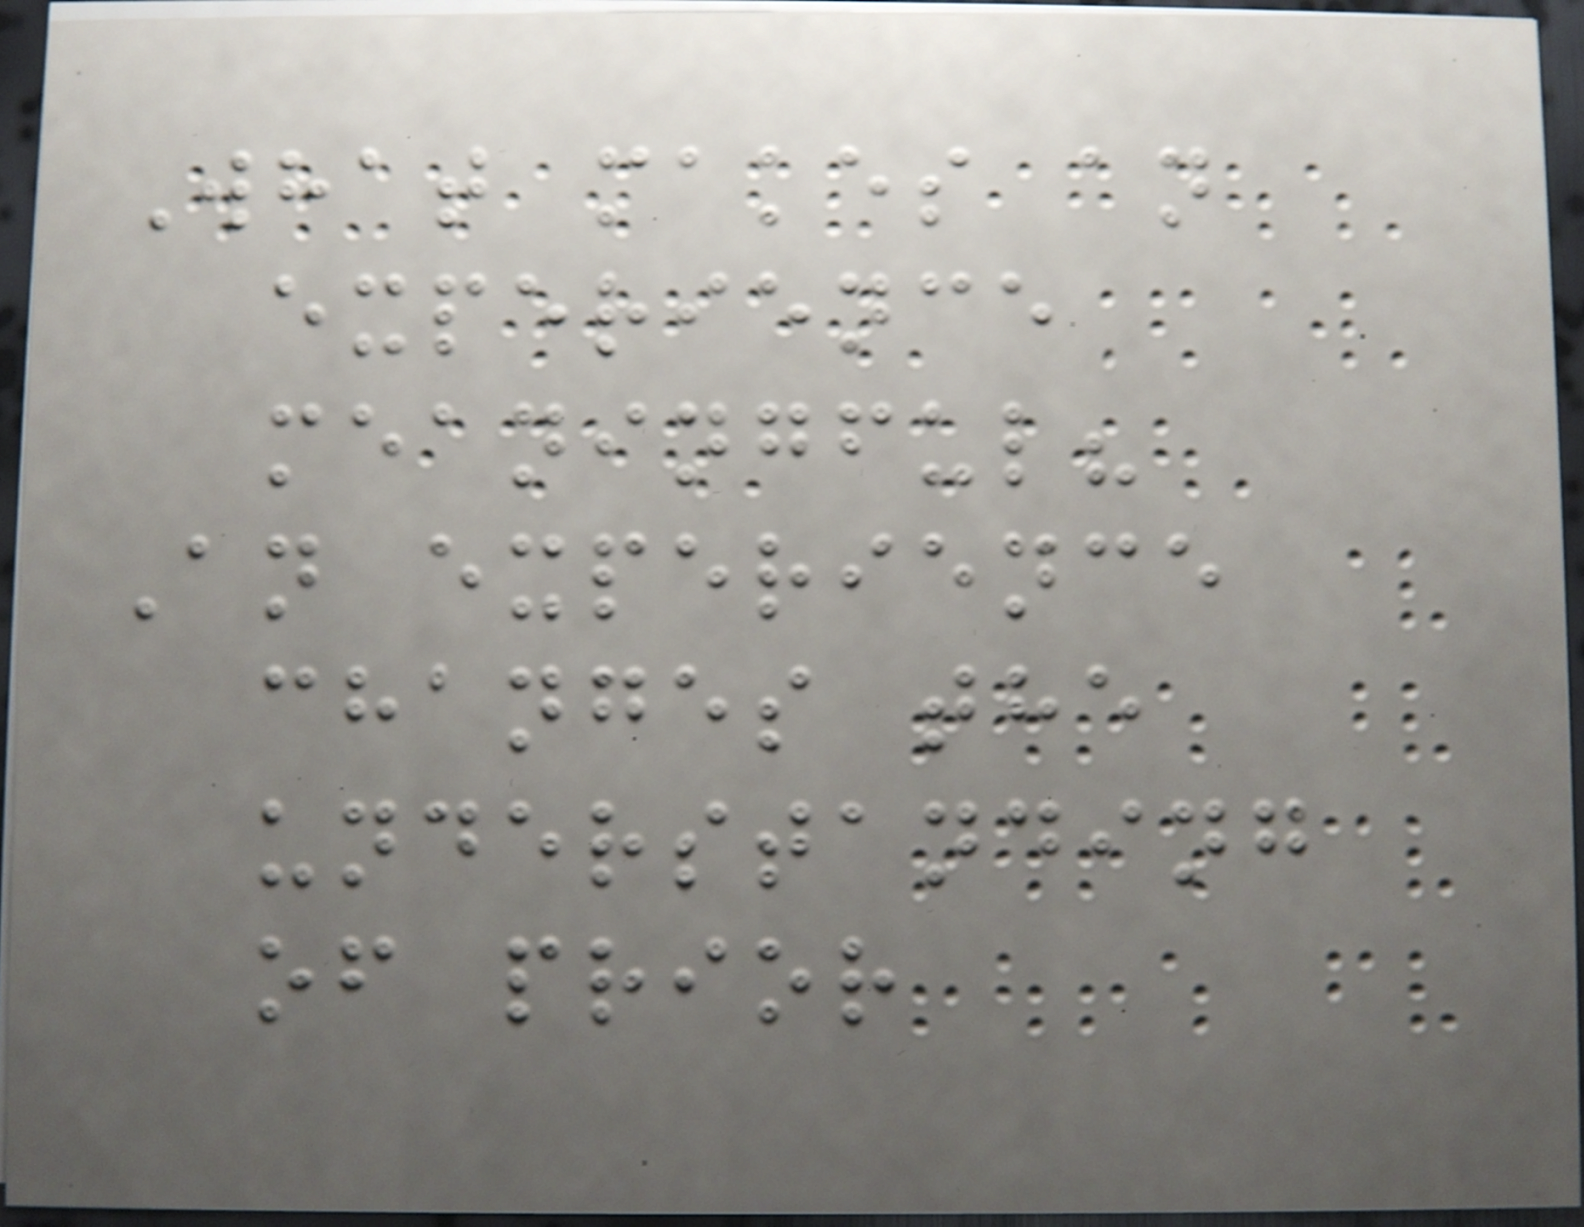What makes an
experience
meaningful?
An experience
changes the
understanding
of prior
